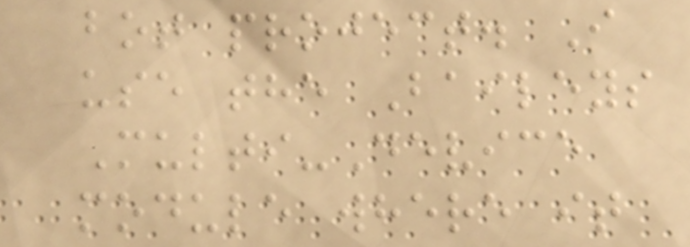bot project. I
use the Baileys
Multi-Device
module where it
